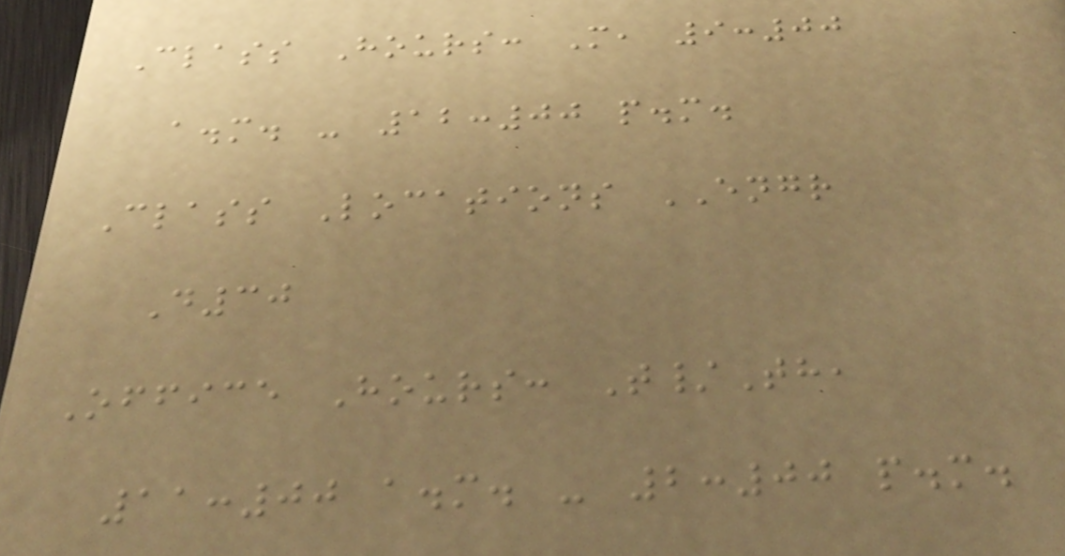Class Hours: M, 9:00
a.m. - 12:00 p.m.
Class Locations ENGR
D30
Office Hours: T/Th,
11:00 a.m. - 2:00 p.m.
